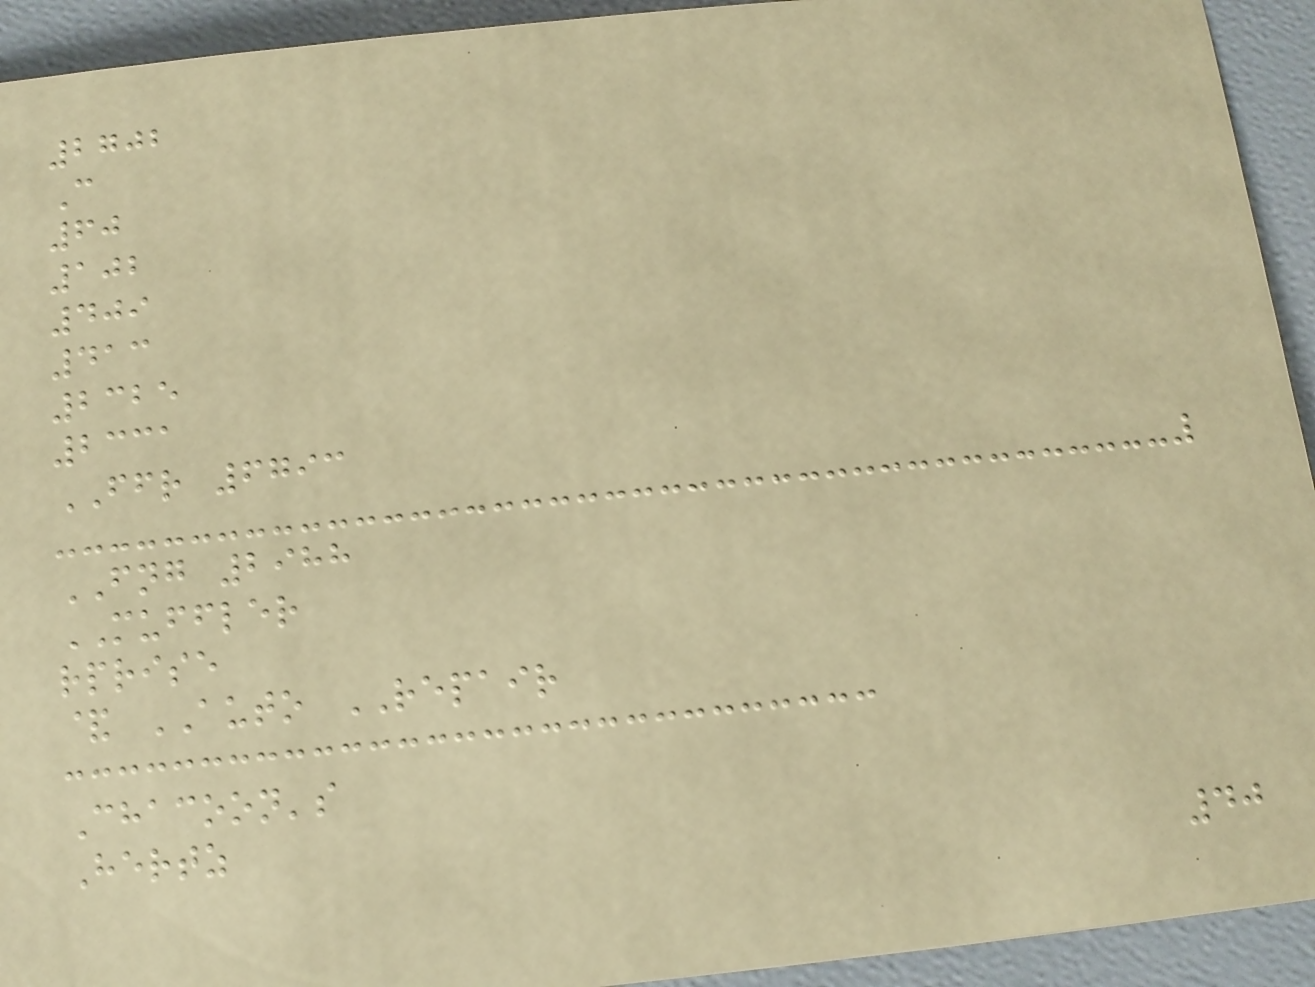2702
C
60
102
409
413
2325
2331
FFR 6793
FNG 2988
MUFFLER
rprise
& AUTO REPAIR
Chacoon's
Hertz
40
